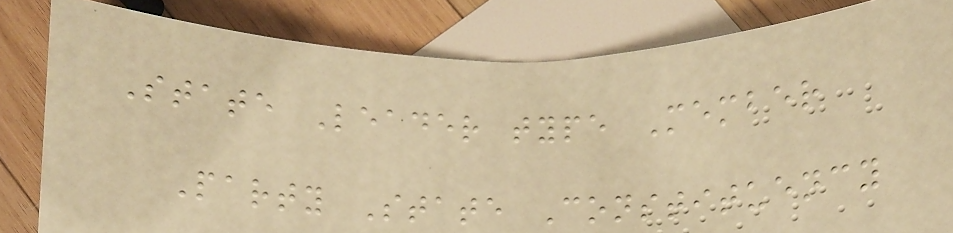State Leader type Member
Party State Constituency
